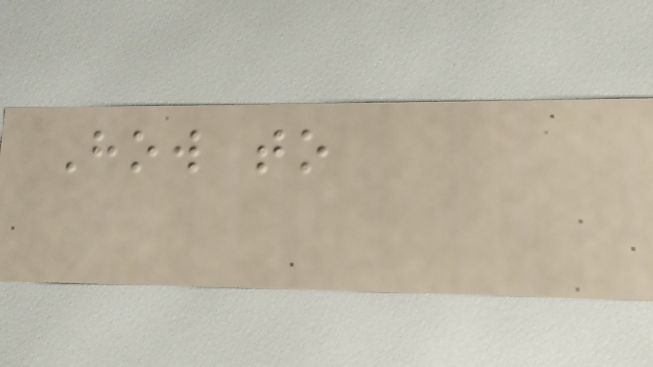How to
